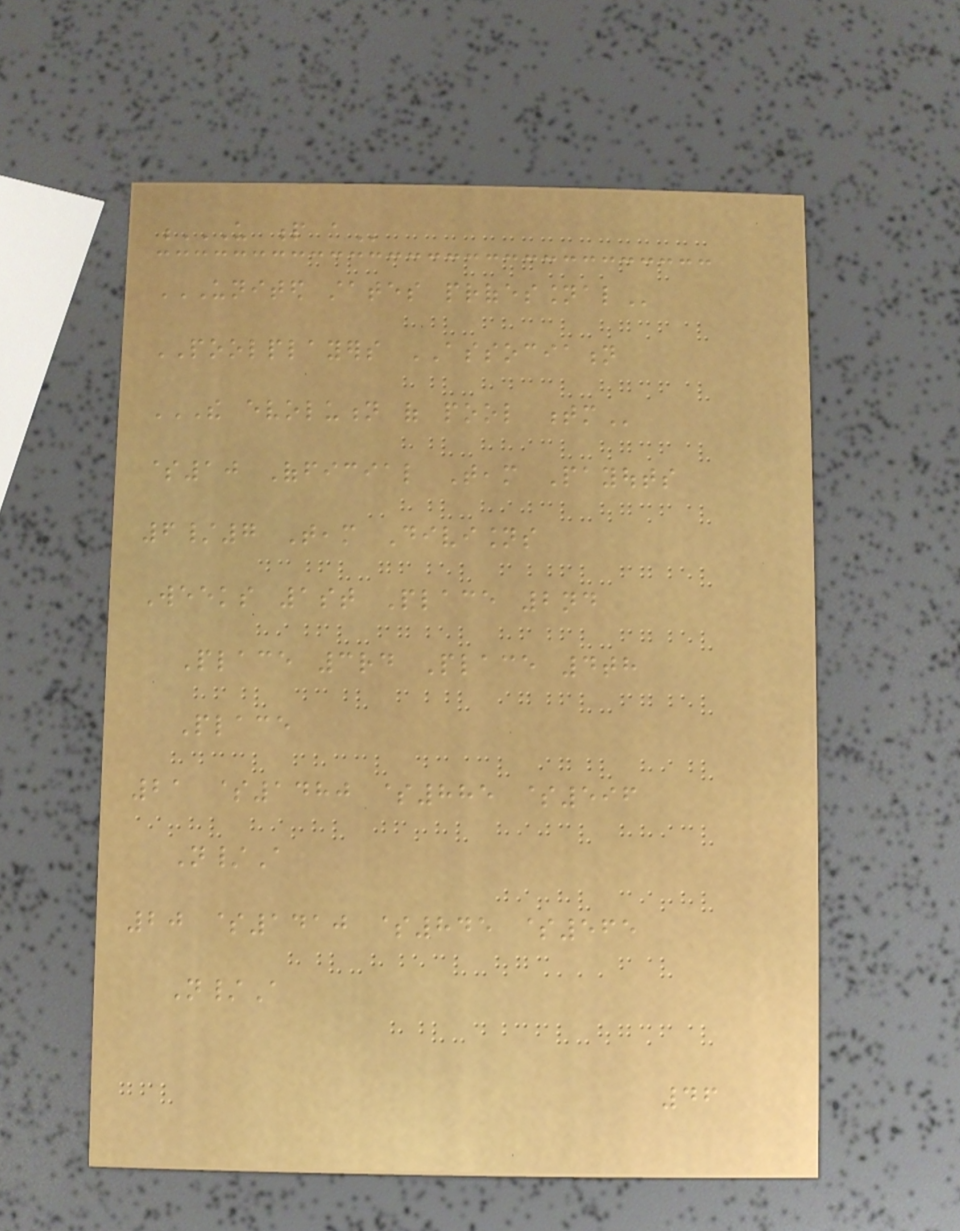U P A
UNITED STATES PROFESSIONAL
POOLPLAYERS ASSOCIATION
THE EVOLUTION OF POOL TM
$10 Official Team Payouts
6/7 Team Divisions
Weeks 1st Place 2nd
Place 3rd Place 4th
Place
21 $1480 $885 $596
N/A
20 $1410 $845 $565
N/A
46
